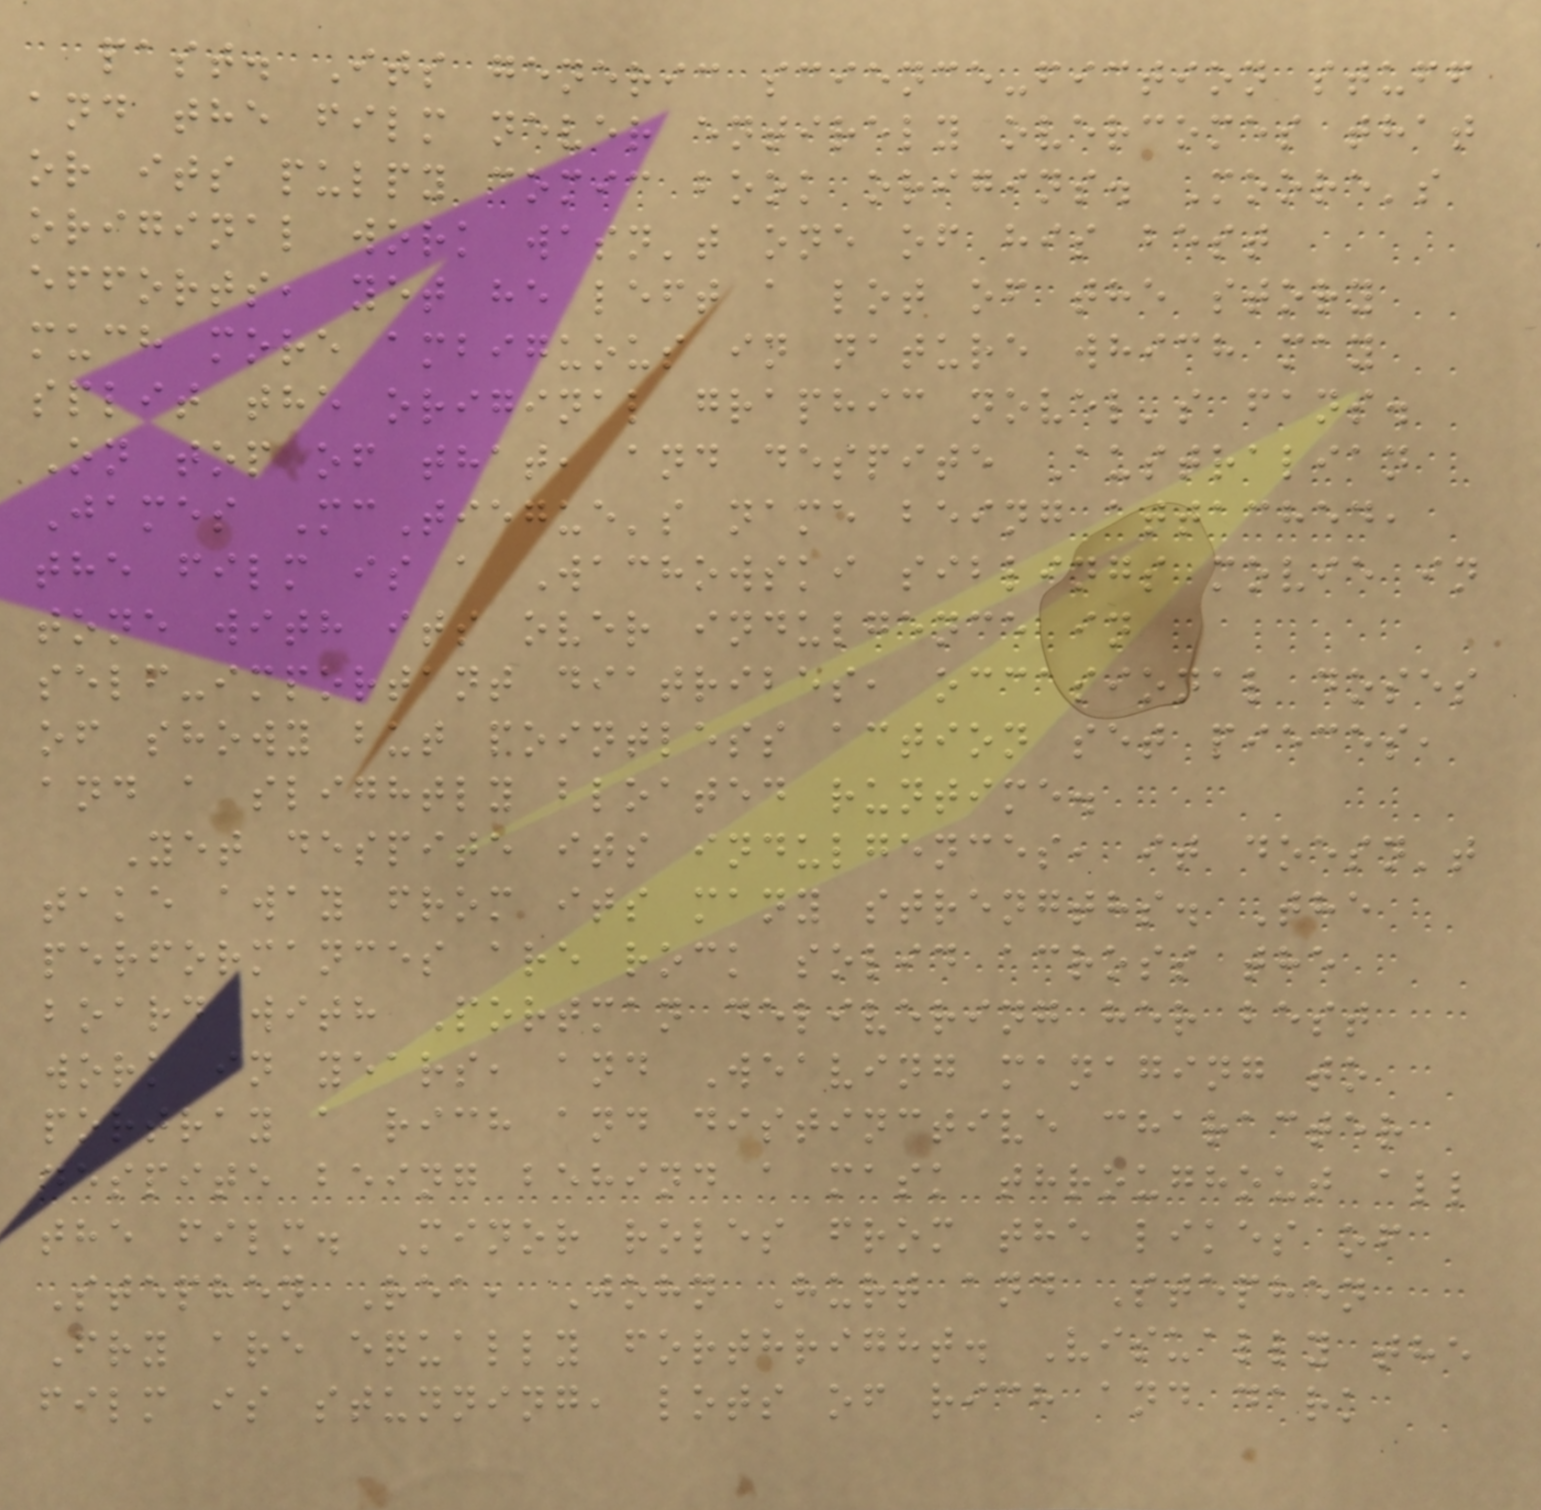past. Its generic science-fiction stuff
and the film never entirely overcomes that
or its pulpy comic book origins. Moore's
original work wasn't one of his best
efforts, yet he left a lot of the story
much more ambiguous in nature which may
split the original graphic novel's fans.
On top of that, and despite Australian
James McTiegue's name being attached,
the film is a Wachowski siblings movie in
tone with its over indulgence in
self-important diatribes, occasional doses
of showy but pointless action set pieces,
and a slightly bloated runtime.
Yet despite its indulgences, it doesn't
take away from its many strengths. The
performances are rock solid across the
board with Portman delivering her best
work in years, and Weaving managing to
portray a rich and distinctive character
despite being behind a mask throughout all
the film. Minor roles from the likes of
Stephen Rea, John Hurt and Stephen
Fry are equally forthright. Visually the
film is stunning, lots of rich and dark
